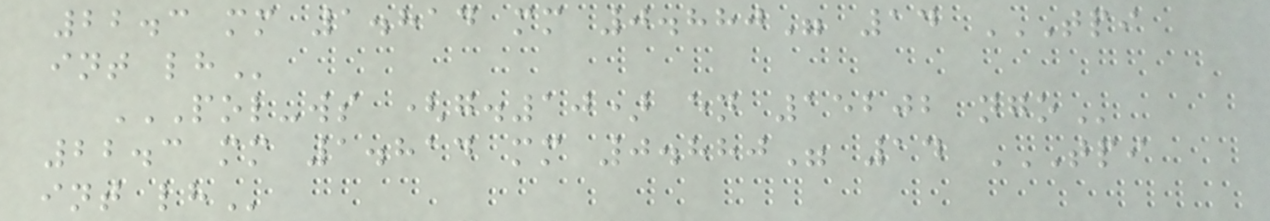22.3 mm 1.814 mm 0.880" 14 TPI
INT LH
POL-WS (G.10) EN 15202 NGO
22.3 mm 1.814 mm 0.880" 14 TPI
INT LH
